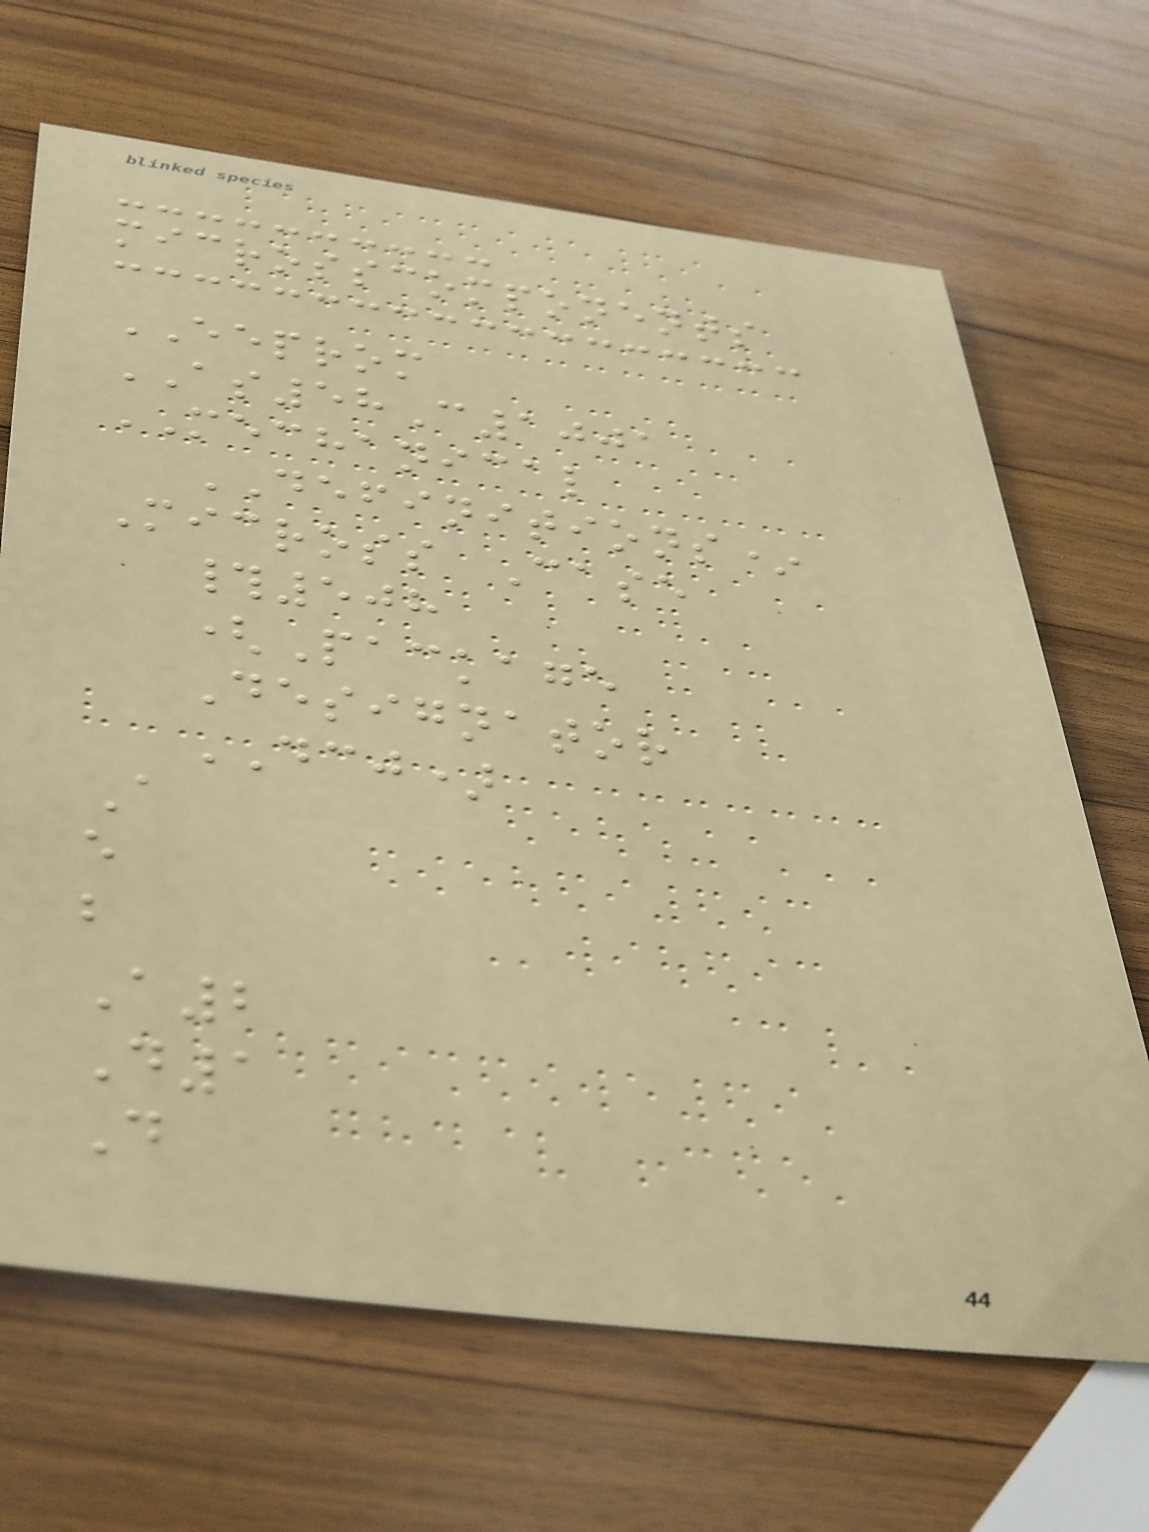microsscomponents
EEPROM
AS58C1001
MECHANICAL
DEFINITIONS*
Micross Case
#508
(Package
Designator
DCJ)
A
e
b
A2
D1
D
